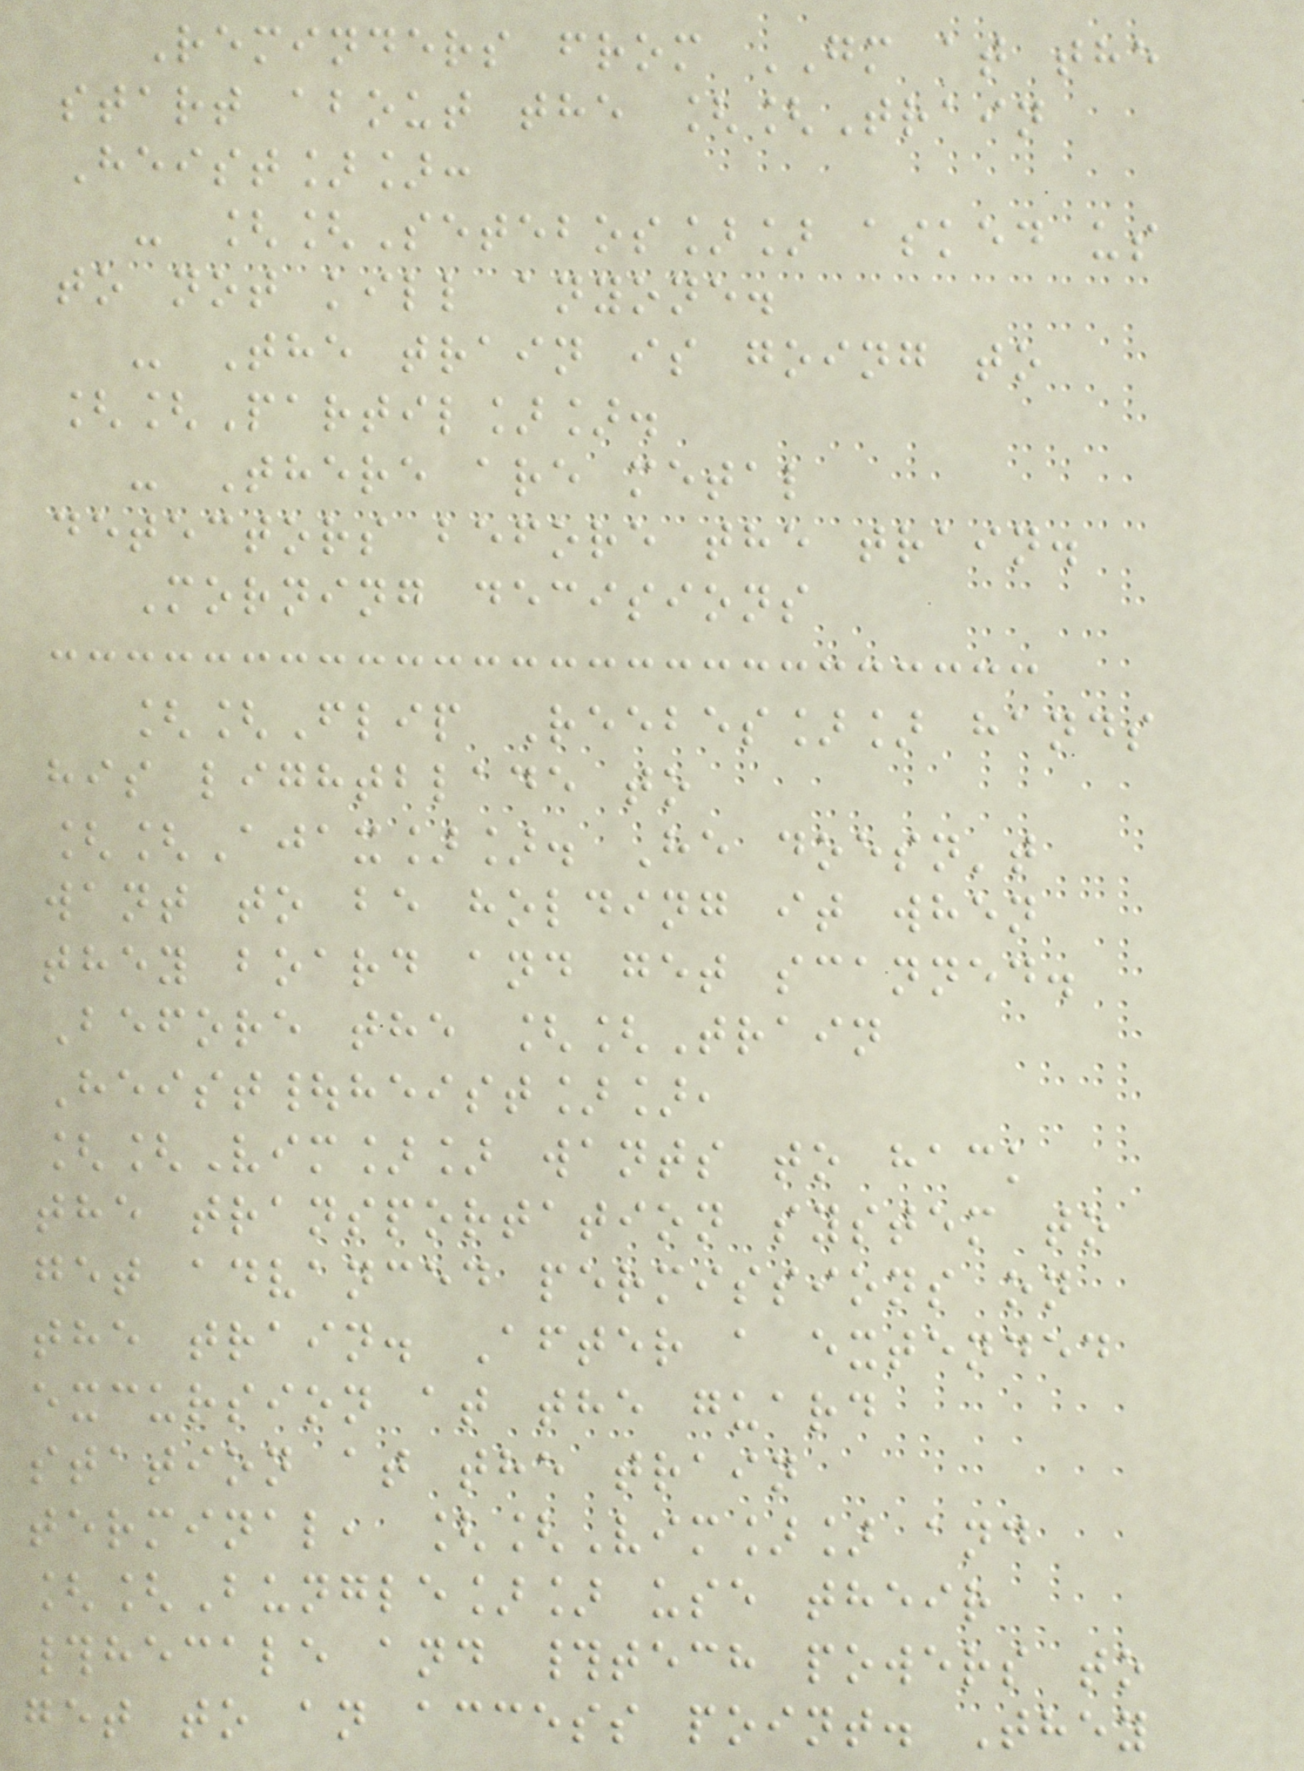Reminders from GM at the
start about the [[Train
Heist]]:
- [[Setebos]] asked us
to not kill anyone.
- The train is going to
[[Partil]].
- There are metal
detectors before the train.
Morning decisions
[[Flip Reebes]] hands
his lightblade to
[[Ajax]]. He doesn't
want to be holding it when
they board and get scanned.
Before the [[Train
Heist|heist]],
[[Vim]] wants to hack
the transportation system to
get advanced permissions on
the train. After a extended
excursion at the guard
station at the train
terminal, [[Vim]] and
[[Bungle]] use their
#hecale and #tech powers to
get to an access point. They
